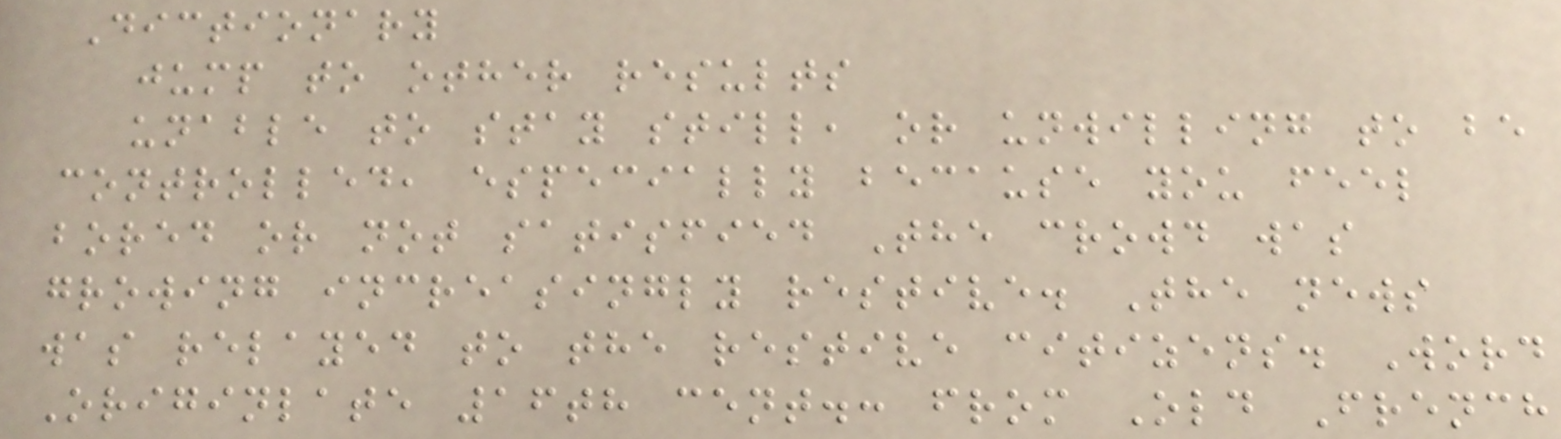Dictionary
jump to other results
unable to stay still, or unwilling to be
controlled, especially because you feel
bored or not satisfied The crowd was
growing increasingly restive. The news
was relayed to the restive citizens. Word
Originlate 16th cent.: from Old French
